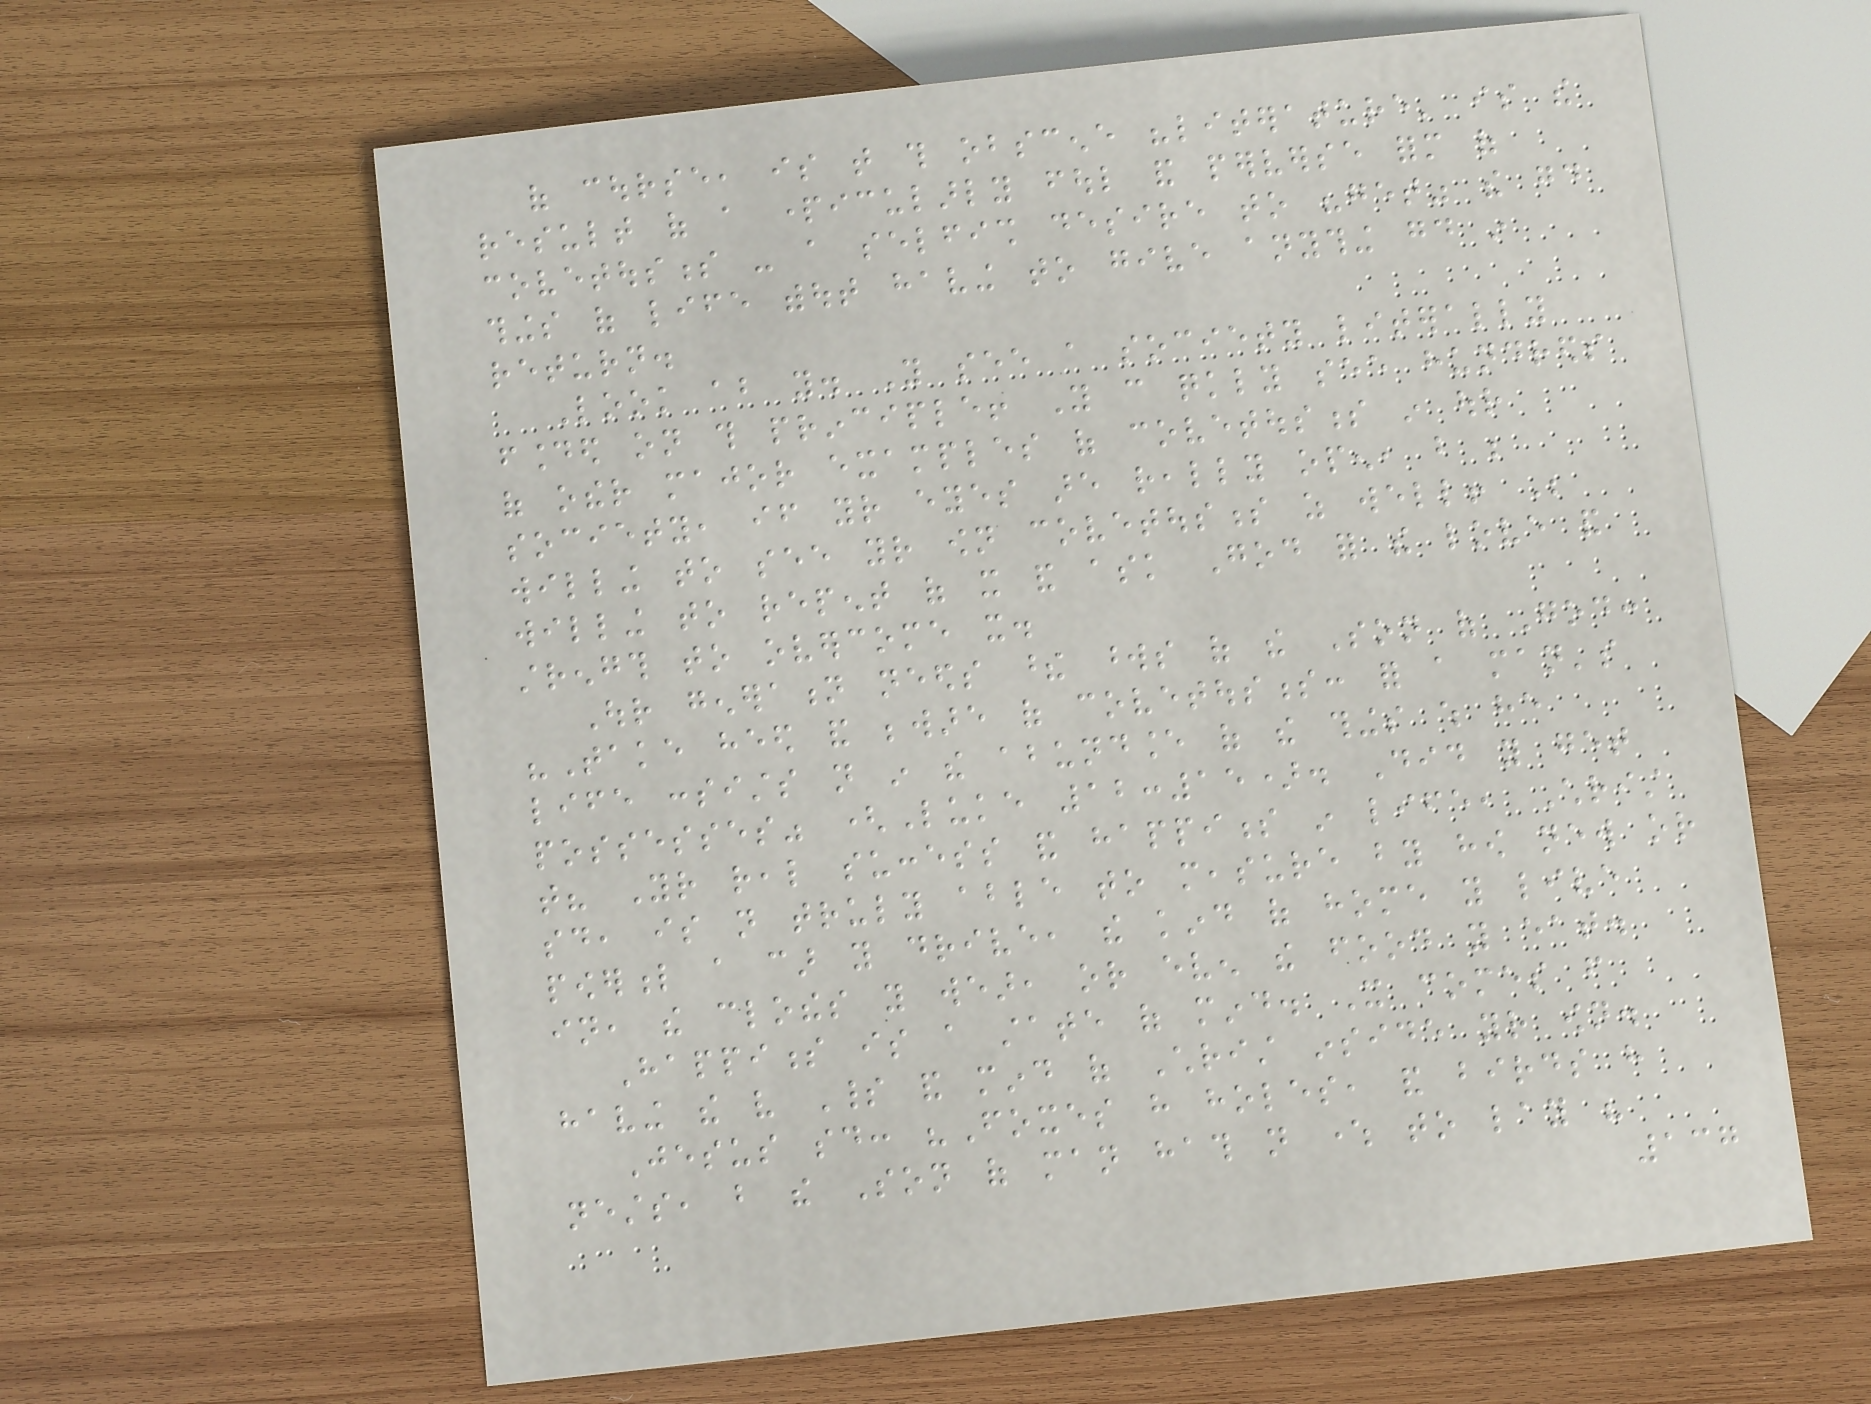of course, is that this obscene "literature' is the
result of a particularly foul and perverse form of
covetousness - a selfish desire to "get" the good
things of life without having to give anything good in
return.
Look about you. You see a society literally
founded on this principle! You can quickly see hundreds
of other major examples of covetousness in our
society, if your eyes are really open, but be
willing to see your own covetousness as well! Be
willing to repent of it and ask God for the love and
strength to overcome it.
Our generation needs these words of the Son of God:
"Take heed and beware of covetousness: for a man's
life consists not in the abundance of the things which he
possesses" (Luke 12:15). Did you get
that? Your real success and happiness in life, Christ
said, is not truly able to measure by how new or
powerful a car you drive, the kind of home you live
in, the clothes you wear, or even the food you eat.
Happiness is a state of mind. It comes from
having the very Spirit and mind of Christ inside your own.
Jesus said: "Foxes have holes, and birds have
nests, but the Son of man hath not where to lay his
137
